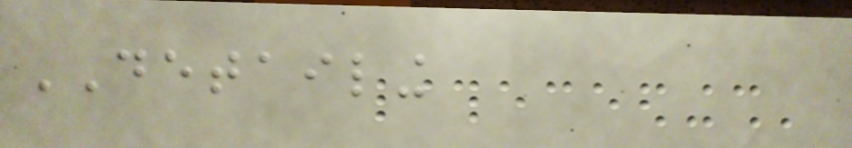DETAILING
